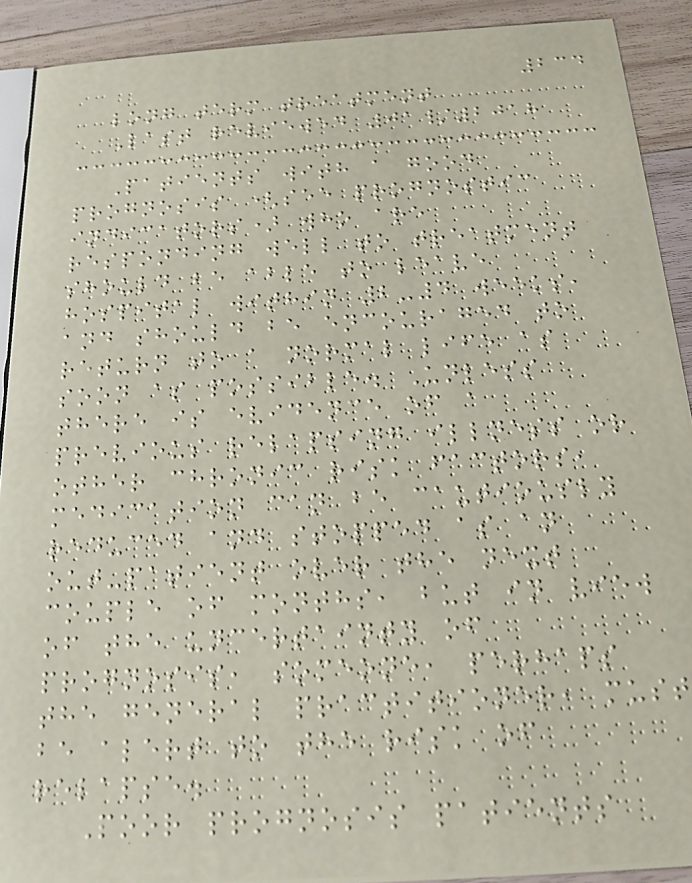234
long term treatment
Last reviewed 01/2018
Patients with a good
prognosis (see prognostic
indicators) who are
responding well to treatment
should be able to leave
hospital within 2-4 weeks,
and should be encouraged to
return to a normal life as
soon as possible. Unless
there is evidence of a
previous relapsing illness or
other chronic risk factors,
medication can be cautiously
reduced and stopped as an
out-patient over the next
couple of months, but in view
of the uncertainty of
prognosis, someone, perhaps
the general practitioner, must
be alert to the risk of
relapse.
Poor prognosis patients
